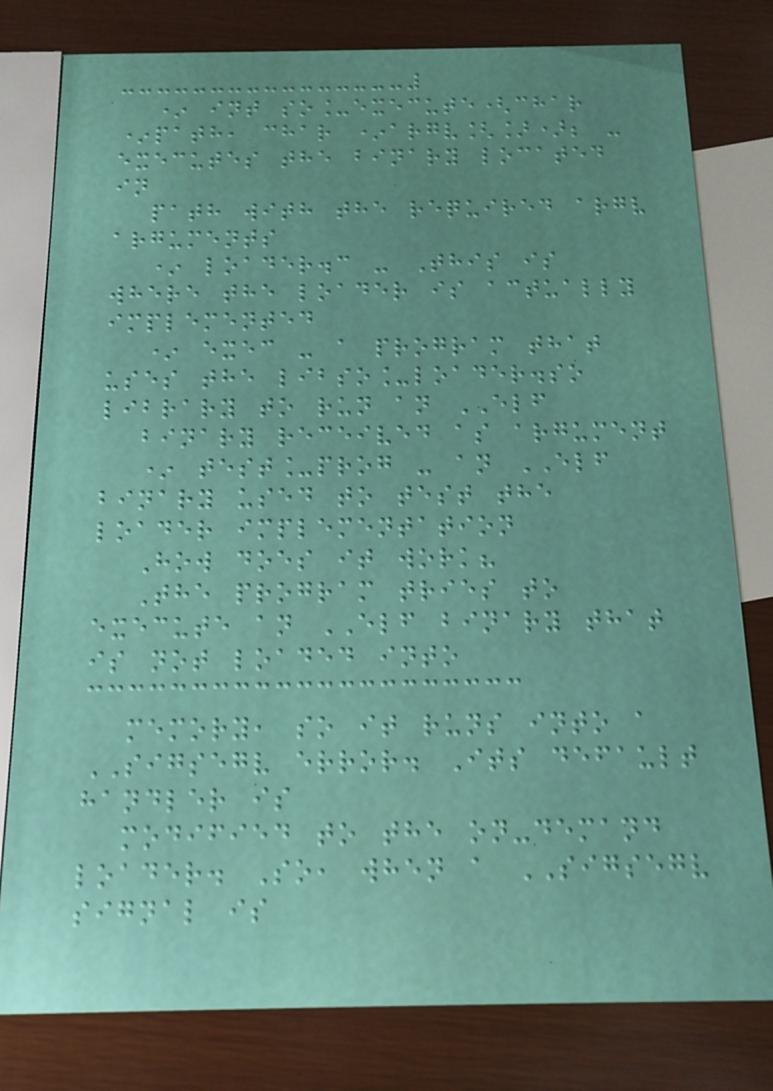* int so_execute(char
*path, char *argv[]); -
executes the binary located
in
path with the required argv
arguments
* loader.c - This is
where the loader is actually
implemented
* exec - a program that
uses the libso_loader.so
library to run an ELF
binary received as argument
* test_prog - an ELF
binary used to test the
loader implementation
How does it work?
The program tries to
execute an ELF binary that
is not loaded into
memory, so it runs into a
SIGSEGV error. Its default
handler is
modified to the on-demand
loader. So, when a SIGSEGV
signal is
